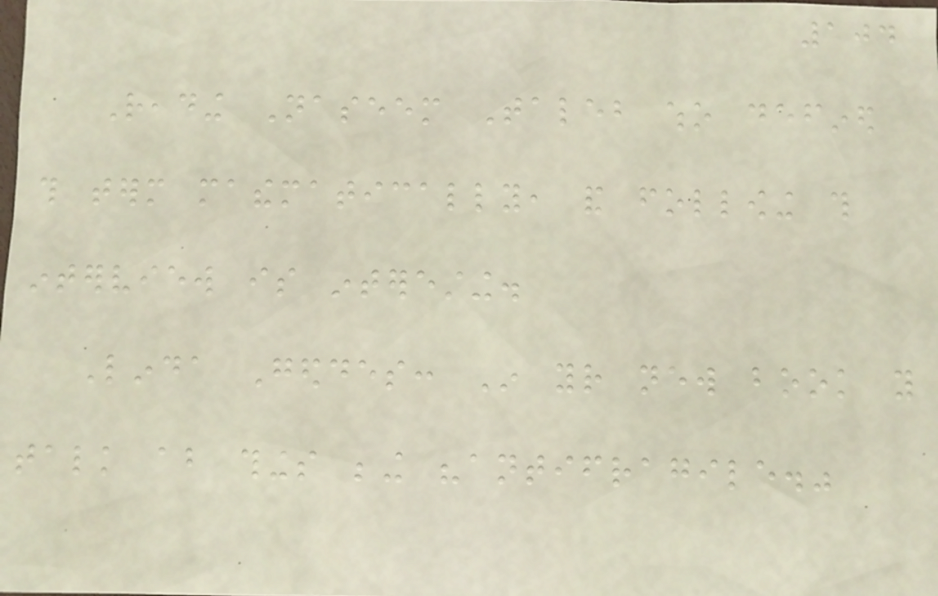104
Reading Naseem Taleb who defined
this term mathematically, and following this
interview is interesting.
Linda Geddes: In your new book you
talk about things being "antifragile."
